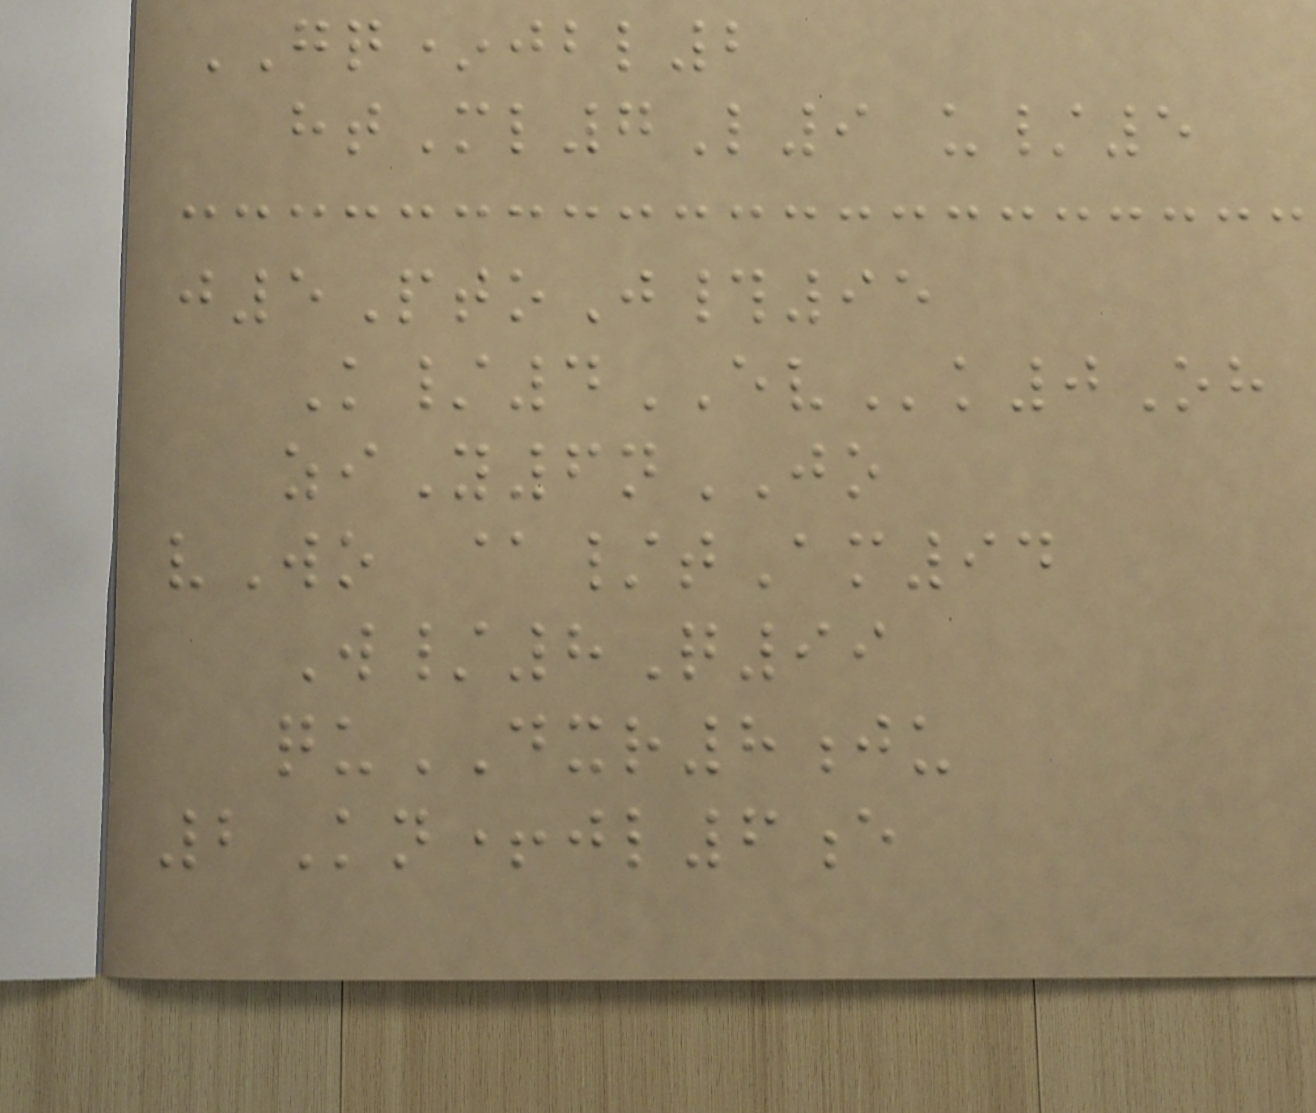GQ*jbl2
htMl7L9 u/5
j5PtoJ#95
K/4EVk0Oh
ziY6nJO
vWo @/tAm94
W/8Q99
quDXR8ju
2Kn+jl6e
